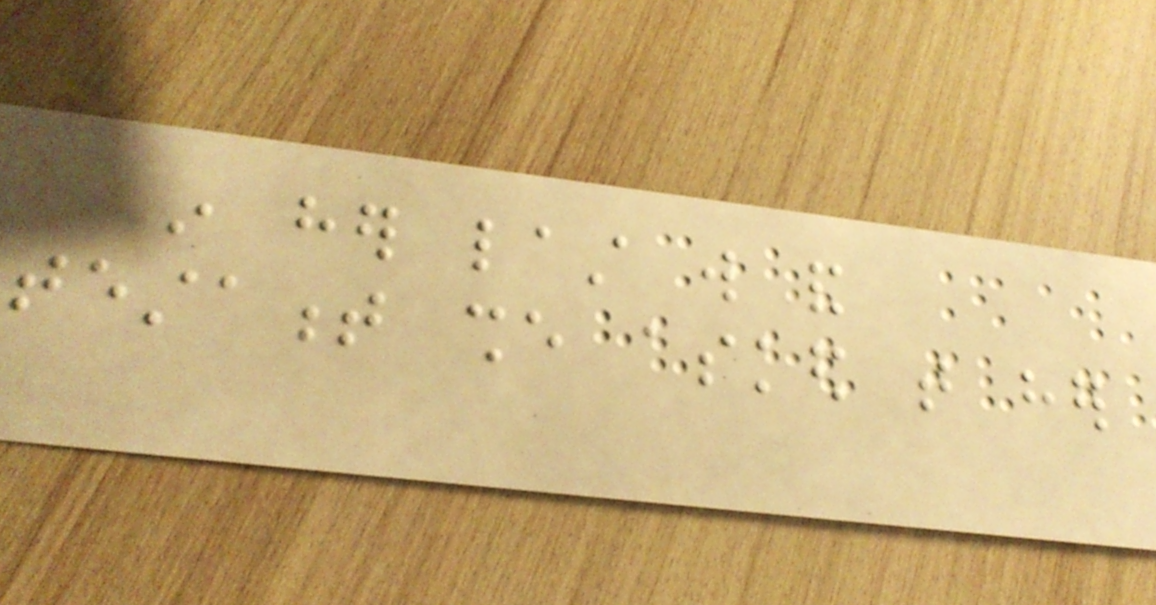in her last will and
testament she asked that her
